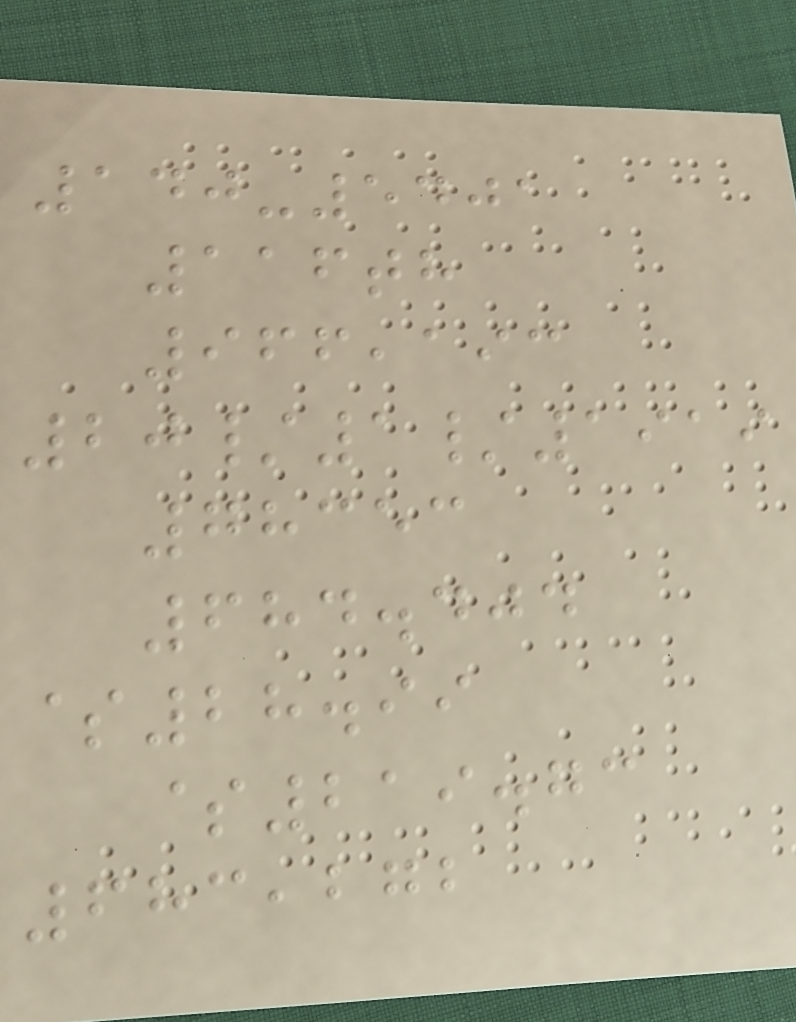140-5401
116th
966,193
20/1/1919
78353
684.404
$28.99
$219.73
683,272
